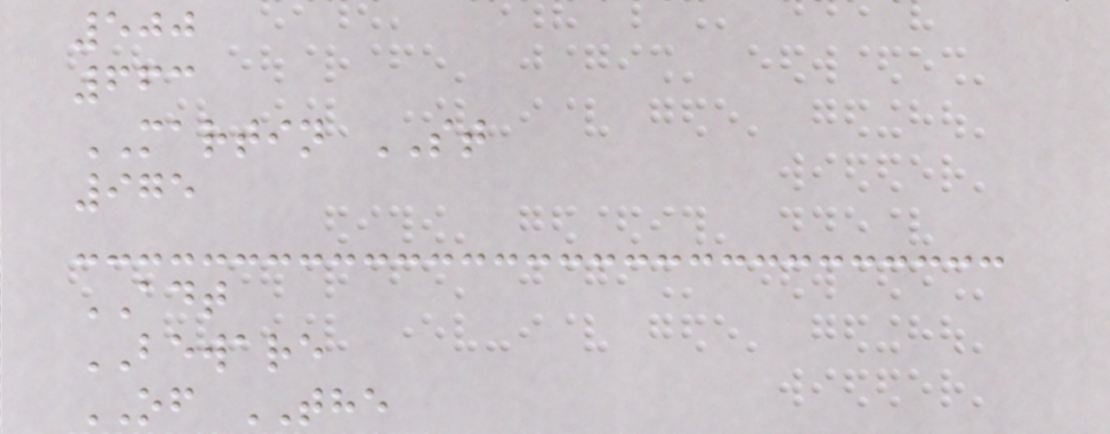500
663
MARTIN ST
975
ADT
BEWARE
OF THE
